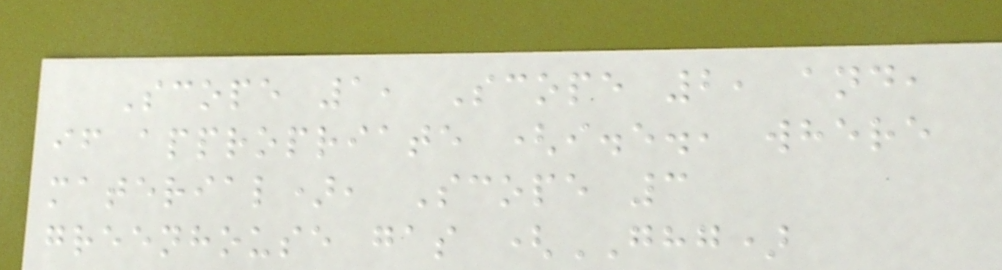Scope 1, Scope 2, and,
if appropriate (i.e., where
material), Scope 3
greenhouse gas (GHG)
